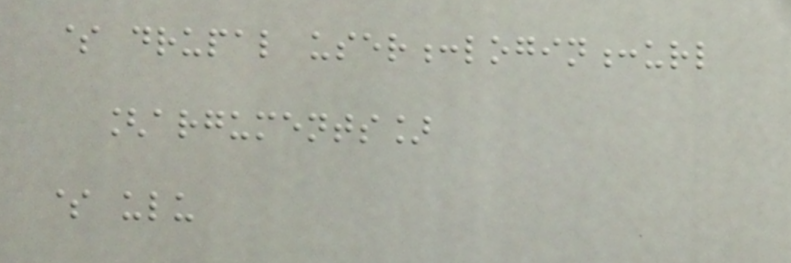$ drupal user:login:url
[arguments]
$ ulu
